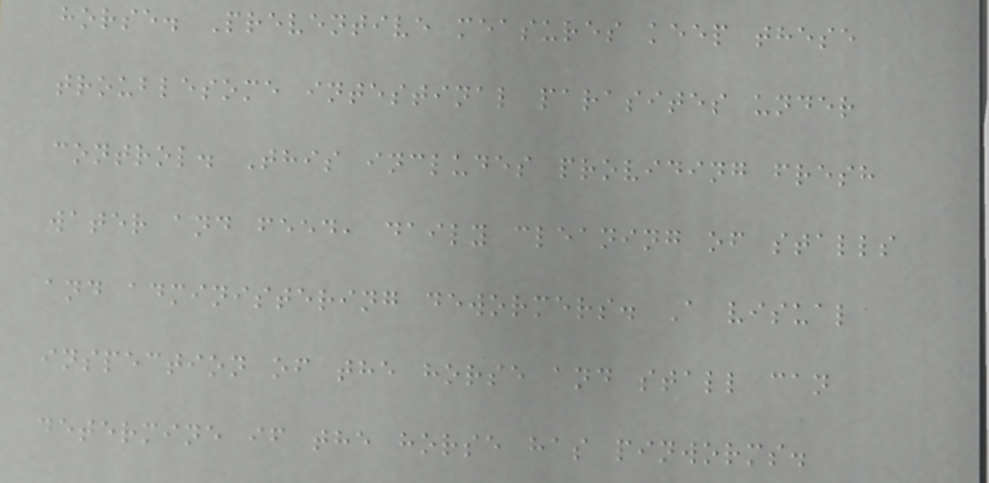horse. Preventive measures keep these
troublesome intestinal parasites under
control. This includes providing fresh
water and feed, daily cleaning of stalls
and administering dewormers. A visual
inspection of the horse and stall can
determine if the horse has pinworms.
